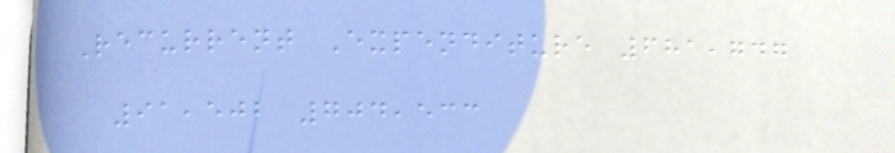Recurrent Expenditure 681,747
91,502 704,533
